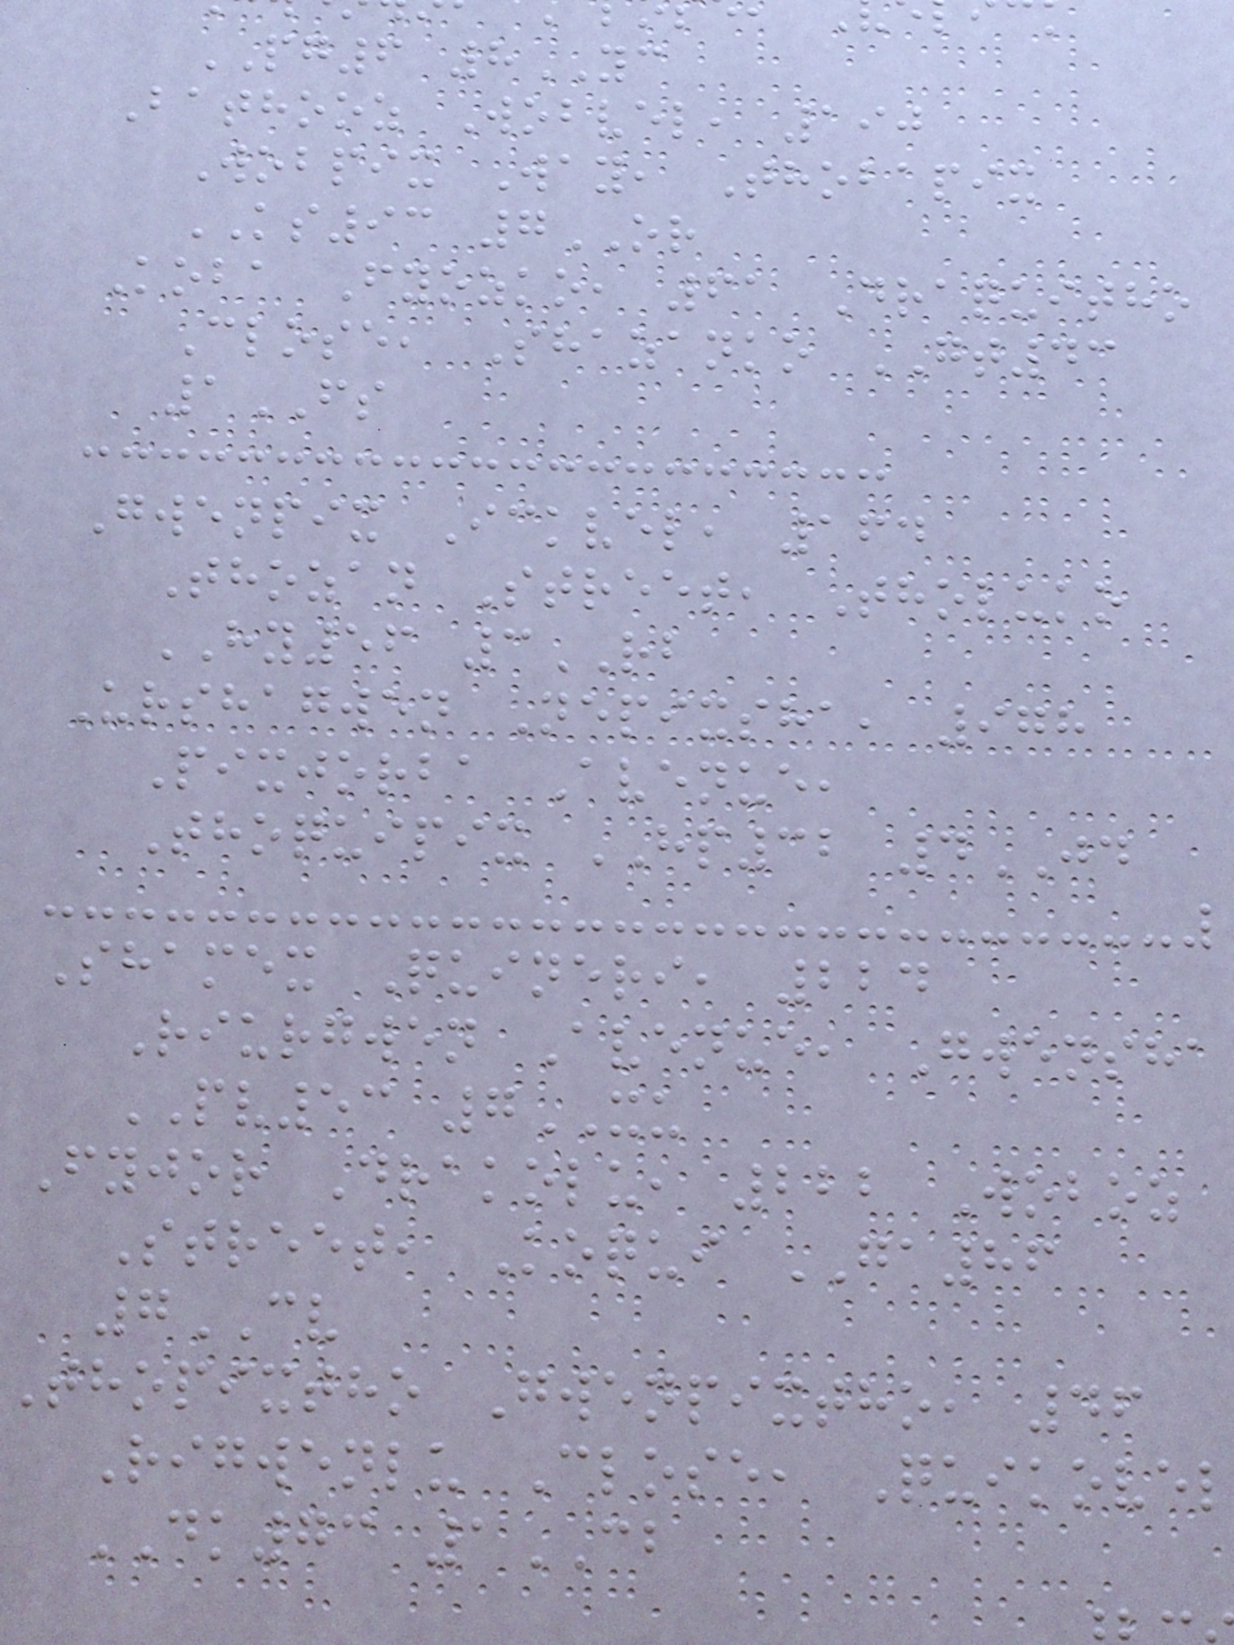PG6 8YC
Bathooz Wobvel, 190
Wobpix Way, Thobapix
KS93 7OR
Koba Fyozko, 61 Draquitho
Close, Shazanko GT43
1FS
Gwenpix Ickvel, 164
Thozan Street, Tholuko
HY56 3RB
Urshagwen Nepixsha, 978
Pixjorba Avenue,
Thoquipix HP32 4JD
Shamex Quineri, 224
Riurgwen Avenue, Gwensha
PV53 7XU
Fyjor Drakolu, 222 Woboz
Street, Koqui GA86
7CV
Thopixtho Gwenpixtho, 46
Rigwenlu Close, Quikovel
DK73 1CB
